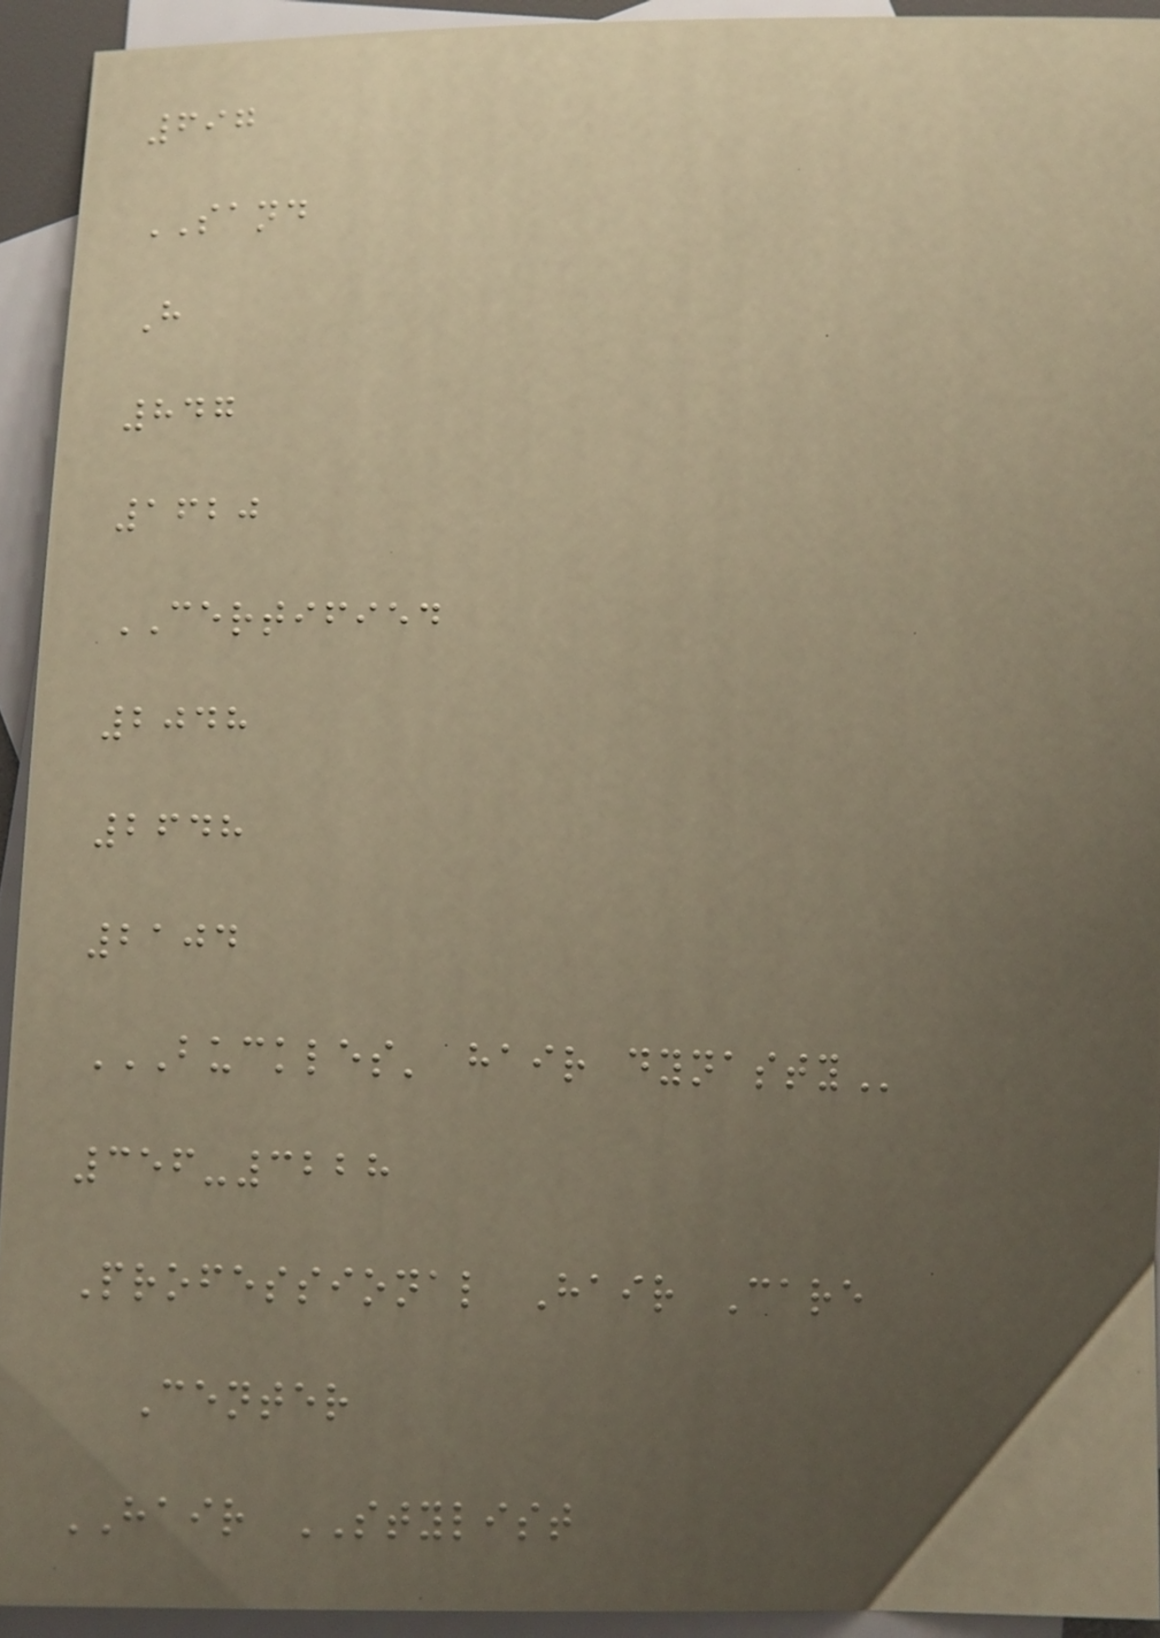697
SAND
H
847
1620
CERTIFIED
2048
2648
2104
BUCKLES' HAIR DYNASTY
356-3228
Professional Hair Care
Center
HAIR STYLIST
